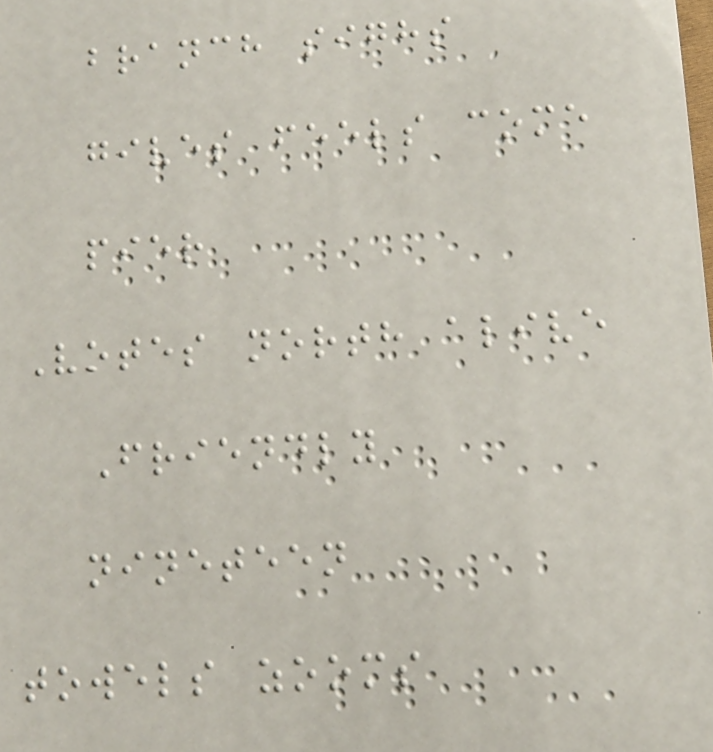branch sighs
gives feels come
pier
Votes north alive
Friendly
nineteen
towels zooms
